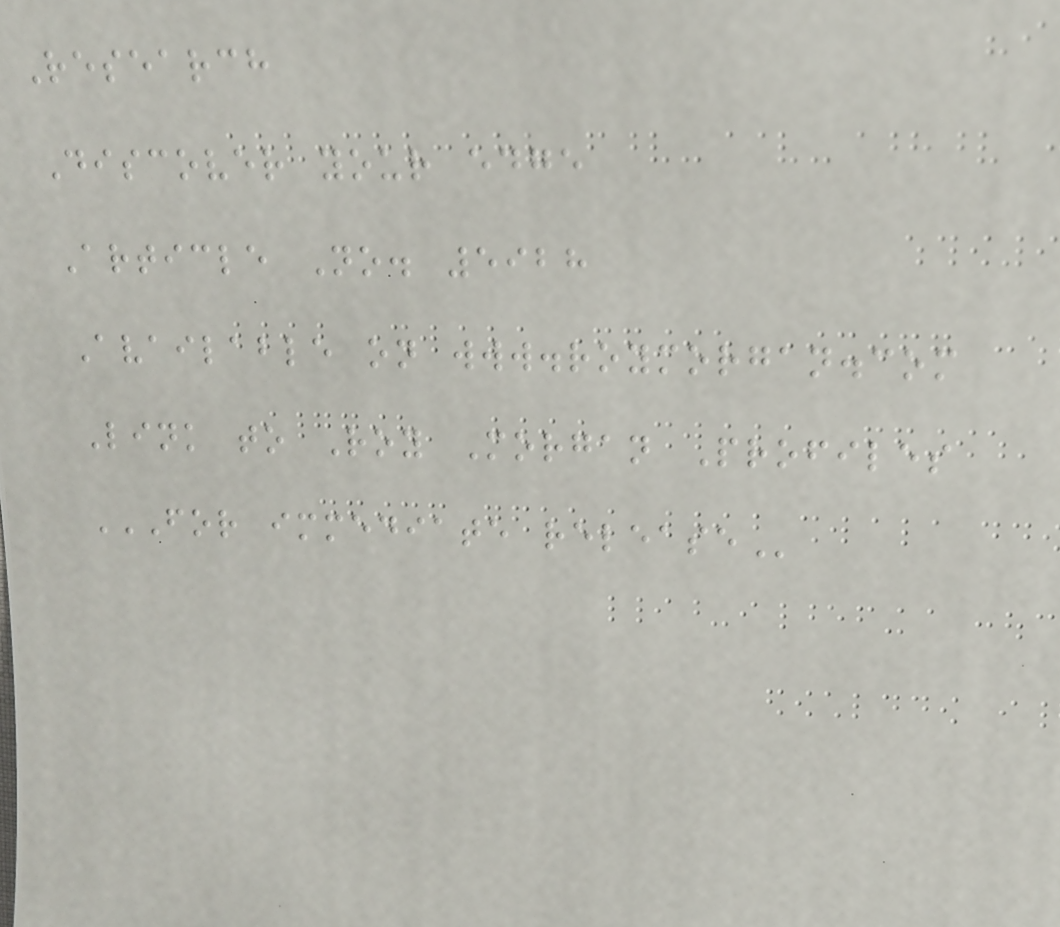Research
Discover your edge
Article No. 5928
Available on www.roymorgan.com
Link to Roy Morgan Profiles
FOR IMMEDIATE RELEASE
